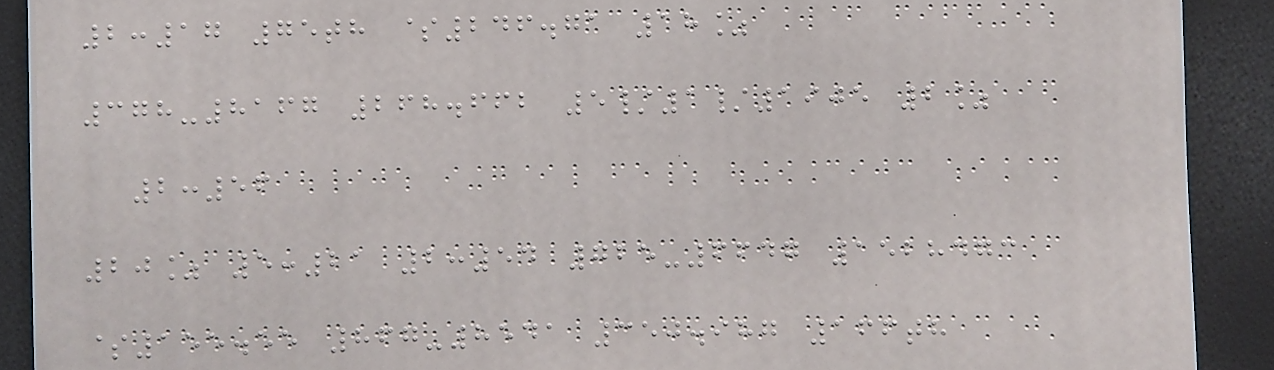2:17 75th $246.71 18%
378-8167 268.662 5/1/1905 2%
2:56
20% 5:21 2:54 725-6647 1528473
$155.55 867-8541 350.987 166th
